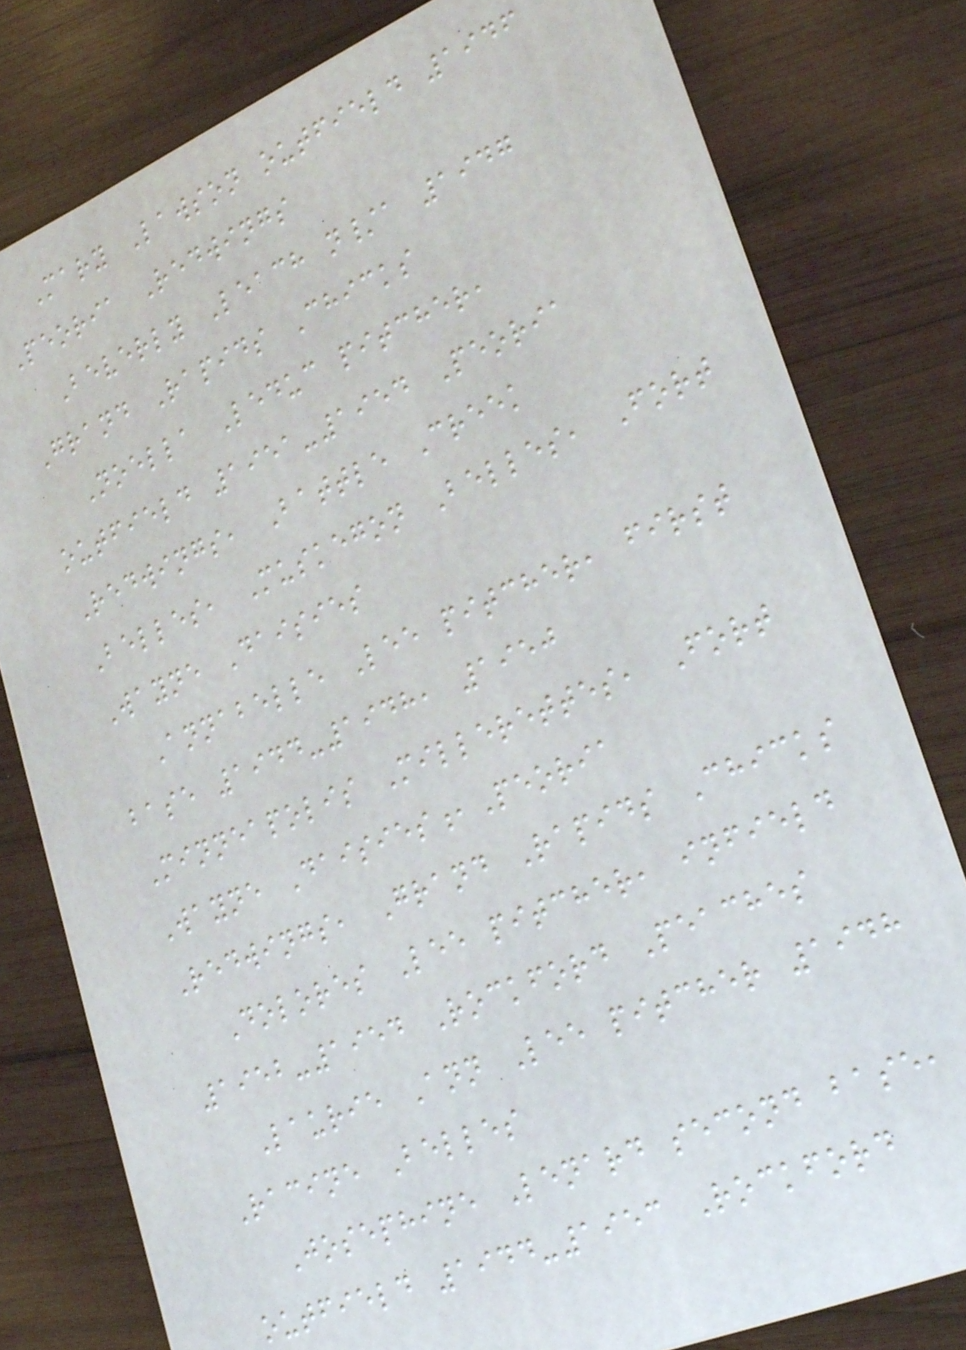Mary Lawson outfield 1946
Peoria Redwings
Beverly Leach n/a 1947
Grand Rapids Chicks
Noella Leduc pitcher,
outfield 1951-1954 Peoria
Redwings, Battle Creek
Belles, Muskegon Belles, Fort
Wayne Daisies
Annabelle Lee pitcher, first
base 1944-1948, 1950
Minneapolis Millerettes, Fort
Wayne Daisies,Peoria
Redwings, Grand Rapids Chicks
Dolores Lee pitcher, infield
1952-1954 Rockford Peaches
Laurie Ann Lee pitcher 1948
Racine Belles
Josephine Lenard second base,
outfield 1944-1953 Rockford
